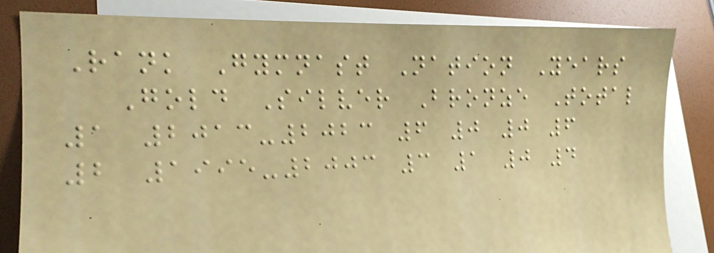Rank Gymnast Nation Years
Gold Silver Bronze Total
1 2013-2023 6 0 0 6
2 1995-2003 3 1 0 4
